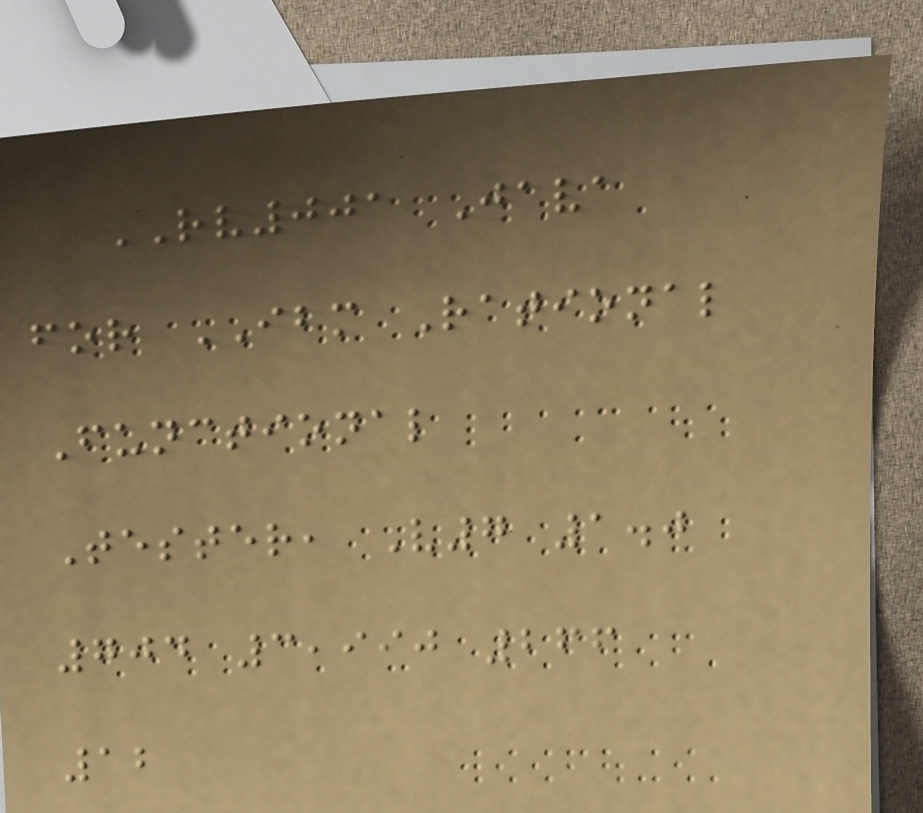RV001 Java
for IBM Rational
Functional
Tester, V7 1.0
704 3,990 266
12
